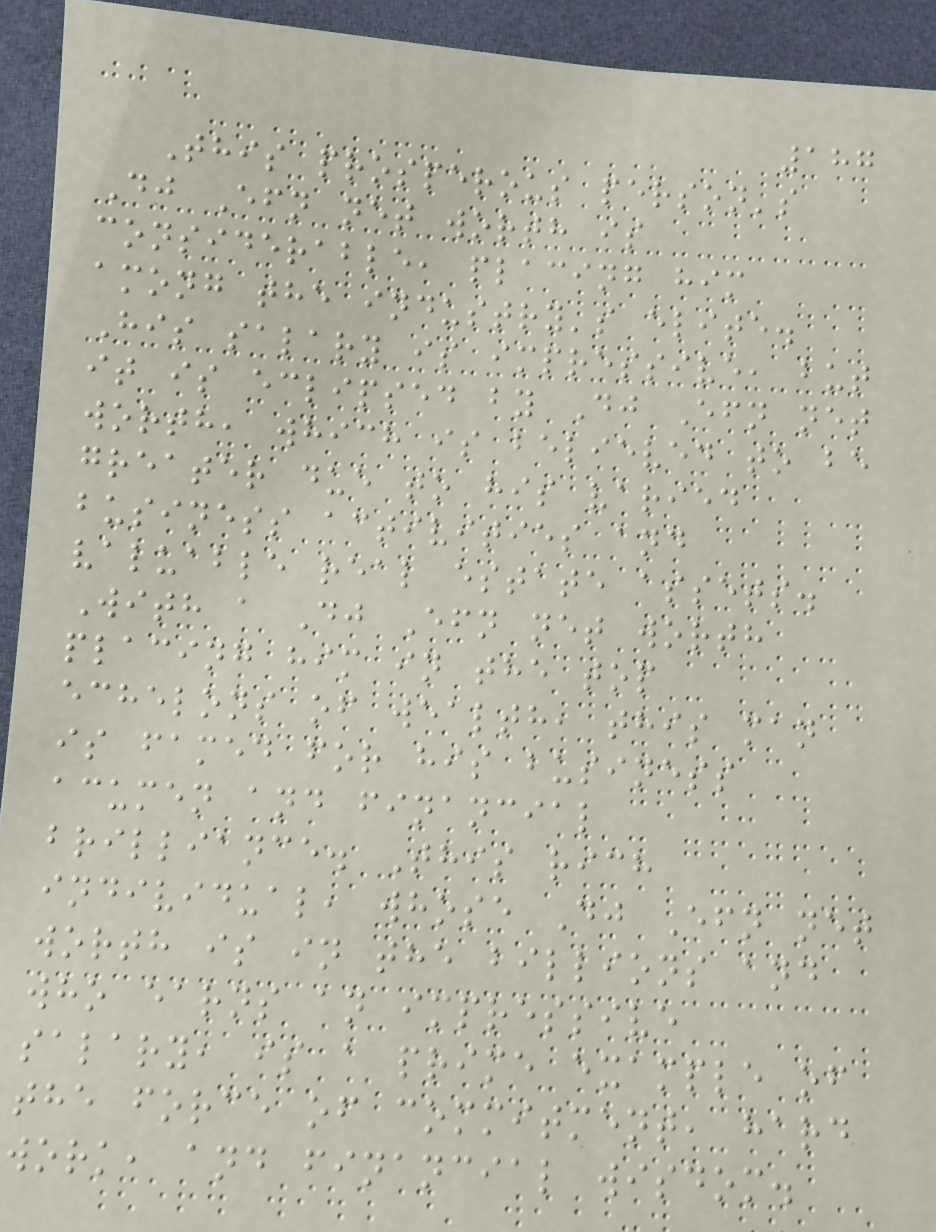187
This prosperous person's
Dj Efn net worth is
considerable, placing him
among the industry's elite.
His salary is impressive, but
it is eclipsed by Dj Efn net
worth, which is believed to be
greater due to his varied
business activities and
valuable real estate assets.
With a Dj Efn net worth
placing him in the top
echelons of wealth, this man
is famed for his business
acumen and financial
brilliance. This rich
individual, whose Dj Efn net
worth is in the billions and
who earns an impressive
salary, is a prime example of
the force of commitment, hard
work, and financial wisdom.
